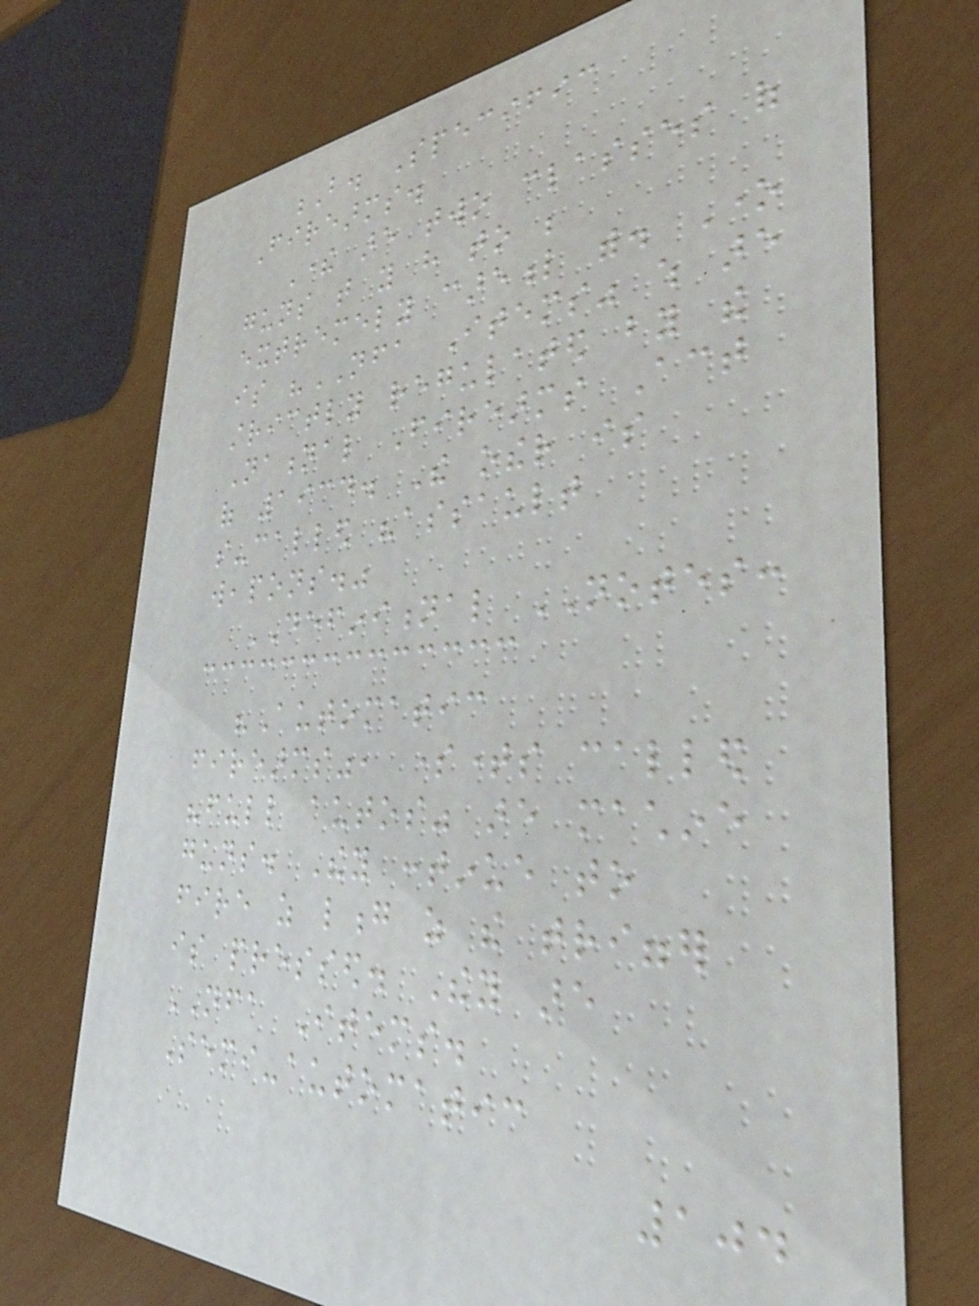B. Specific
Firearms.
There are two classes of
guns that you have to be
extremely careful with. One
is "NFA Items" which are
strictly regulated by the
National Firearms Act
of 1934. The other is
so-called "assault
weapons."
DEFINITIONAL NOTES:
"Automatic
firearms", sometimes called
"full autos" are machine
guns. They continue to
fire as long as the trigger
is pressed. They are
NFA Items.
Semi-automatic
104
